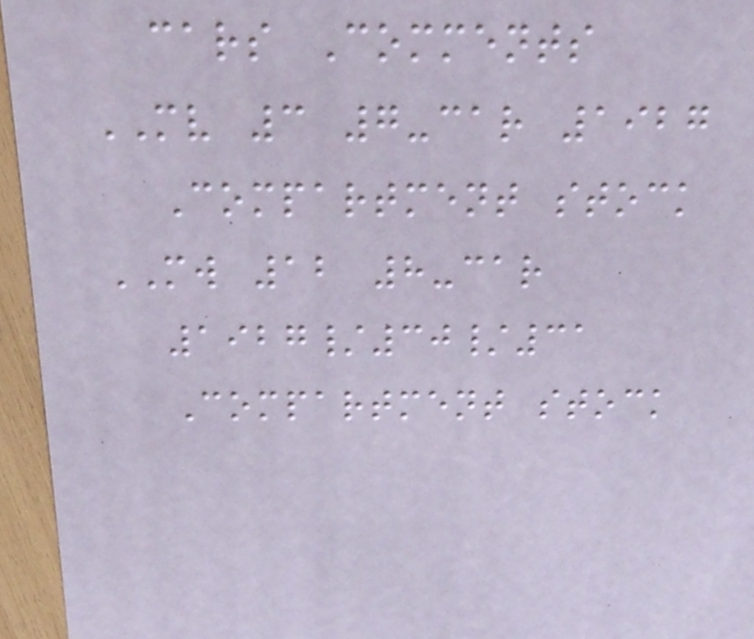cars Comments
MV 3 7-car 1927
Compartment stock
MW 12 8-car
1927/30/31
Compartment stock
